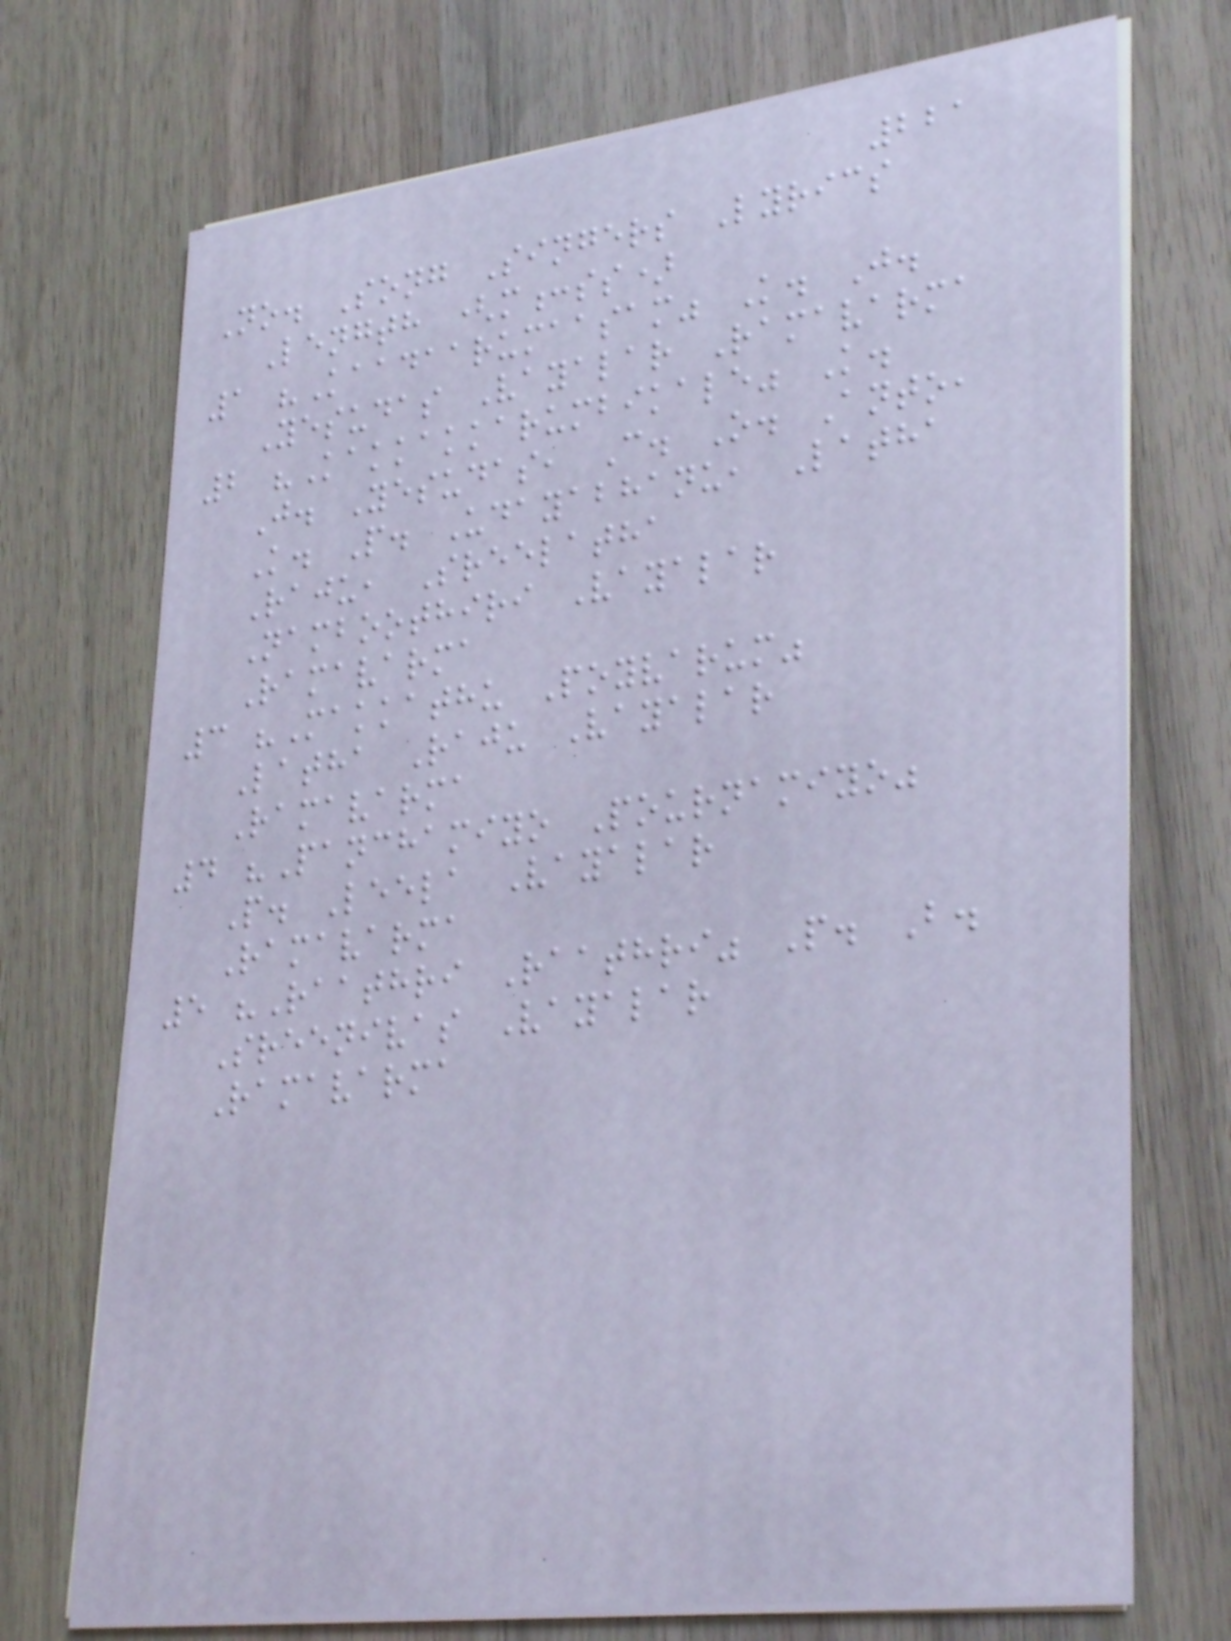221
No. Song Singers Lyrics
Length (m:ss)
1 "Kaadaarumaasam" K. J.
Yesudas Vayalar Ramavarma
2 "Kakkakkarumbikale" K.
J. Yesudas, C. O. Anto,
K. P. Udayabhanu, Latha
Raju, Sreelatha
Namboothiri Vayalar
Ramavarma
3 "Makkathu Poyvarum"
Latha Raju Vayalar
Ramavarma
4 "Panchamiyo Pournamiyo"
P. Leela Vayalar
Ramavarma
5 "Raathri Raathri" P. B.
Sreenivas Vayalar
Ramavarma
